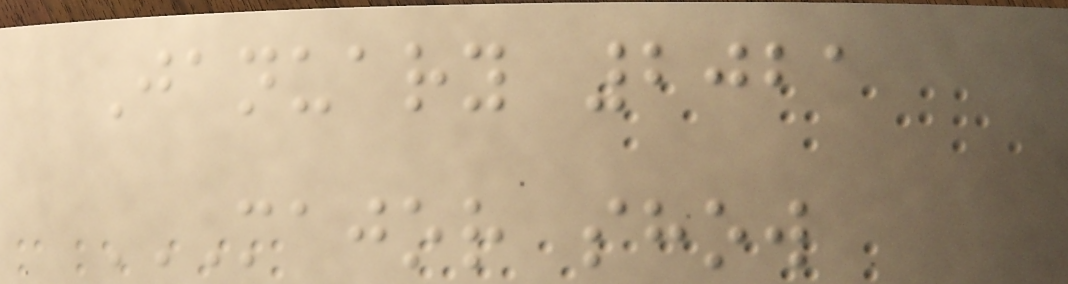January 2021
MAJOR SHOW
